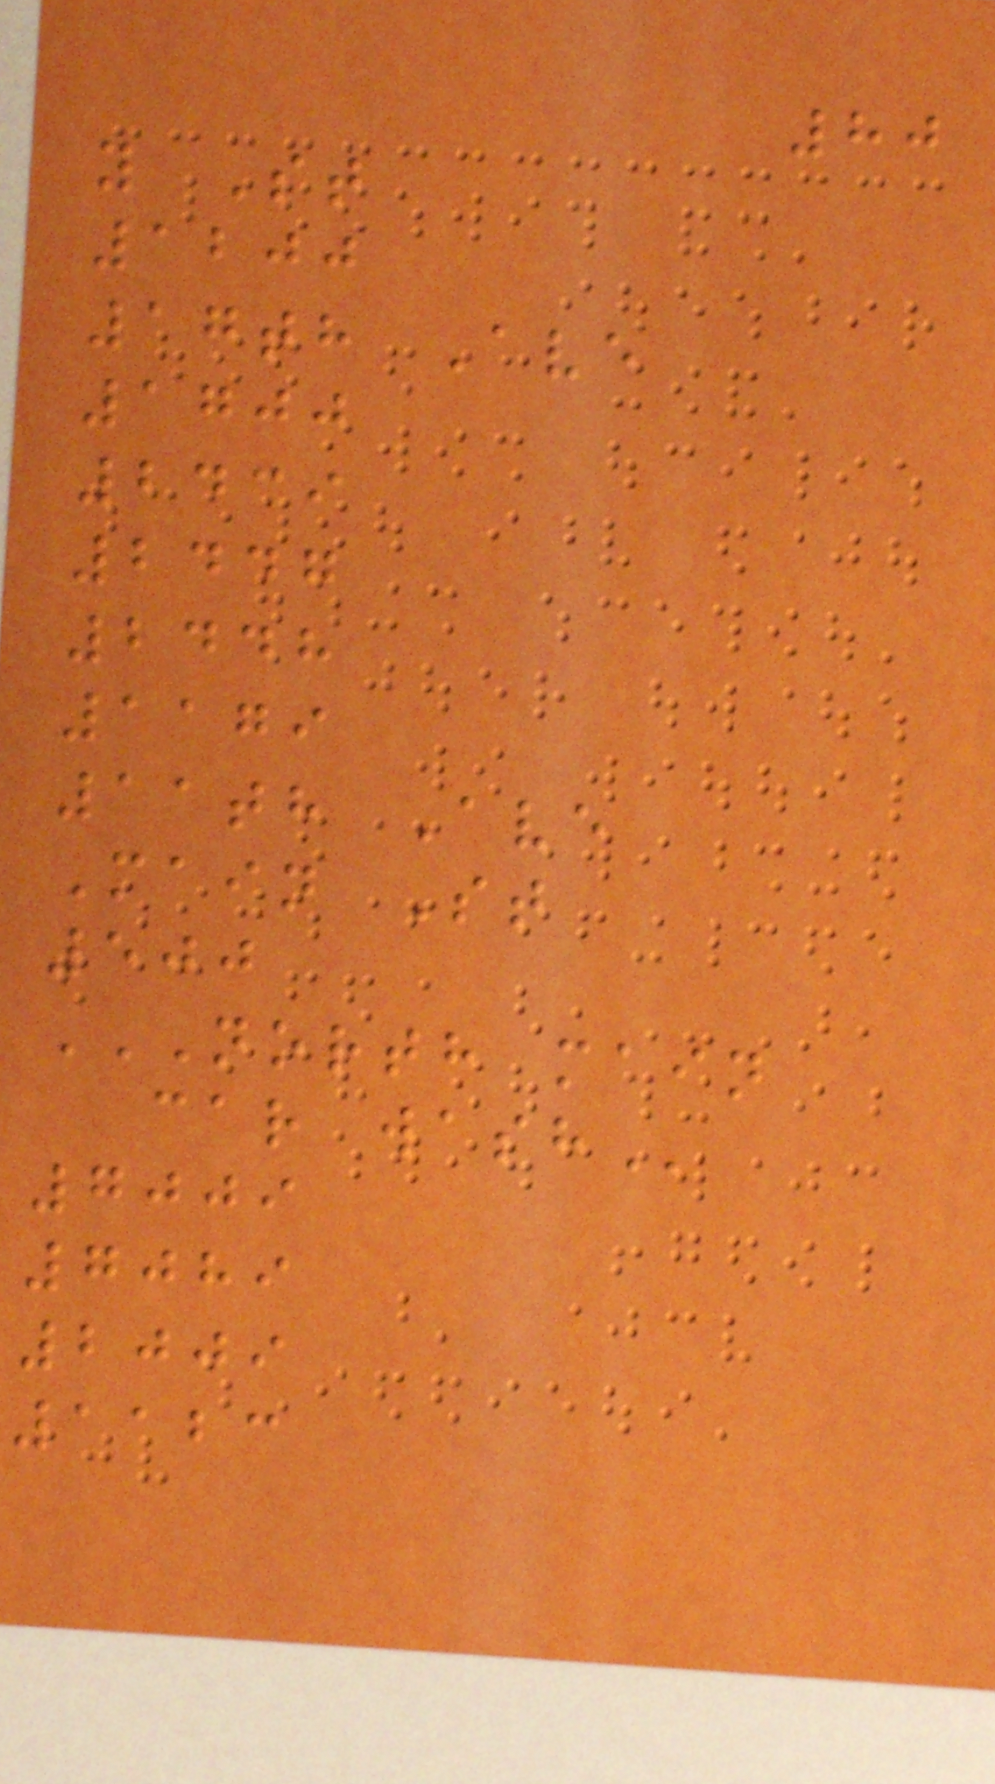80
y St
1200
17th Ave
1700
2439
2447
2448
1179
11th Ave
Main St
500
NORTH MAIN
CAR WASH
7009
7089
2009
1123
